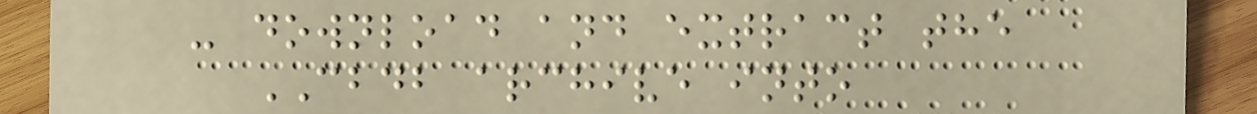- download and extract the
CBDB archive into
